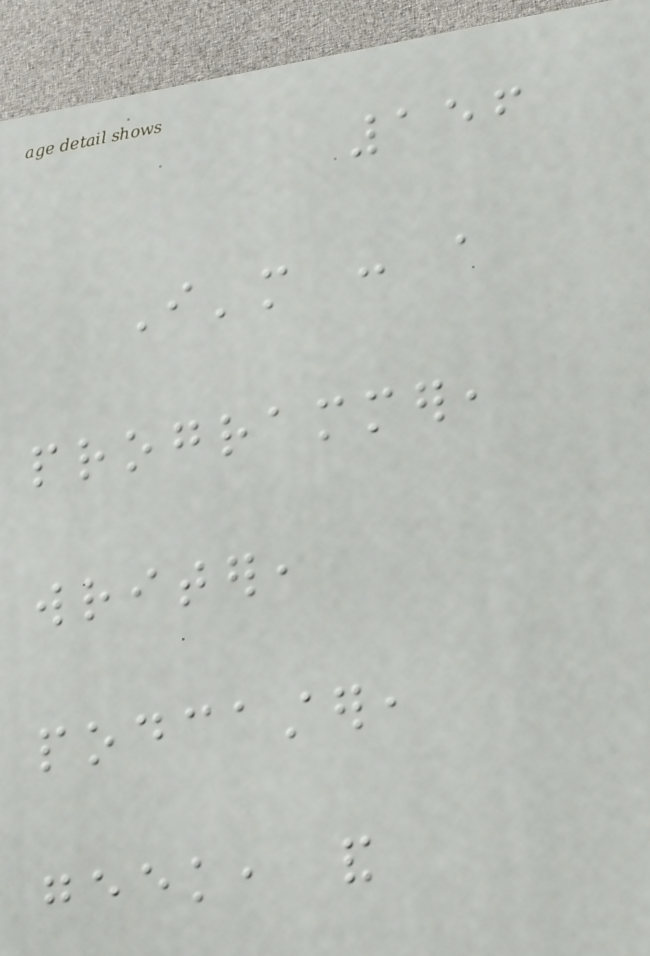156
I'm : a
programmer,
writer,
podcaster,
geek, and
